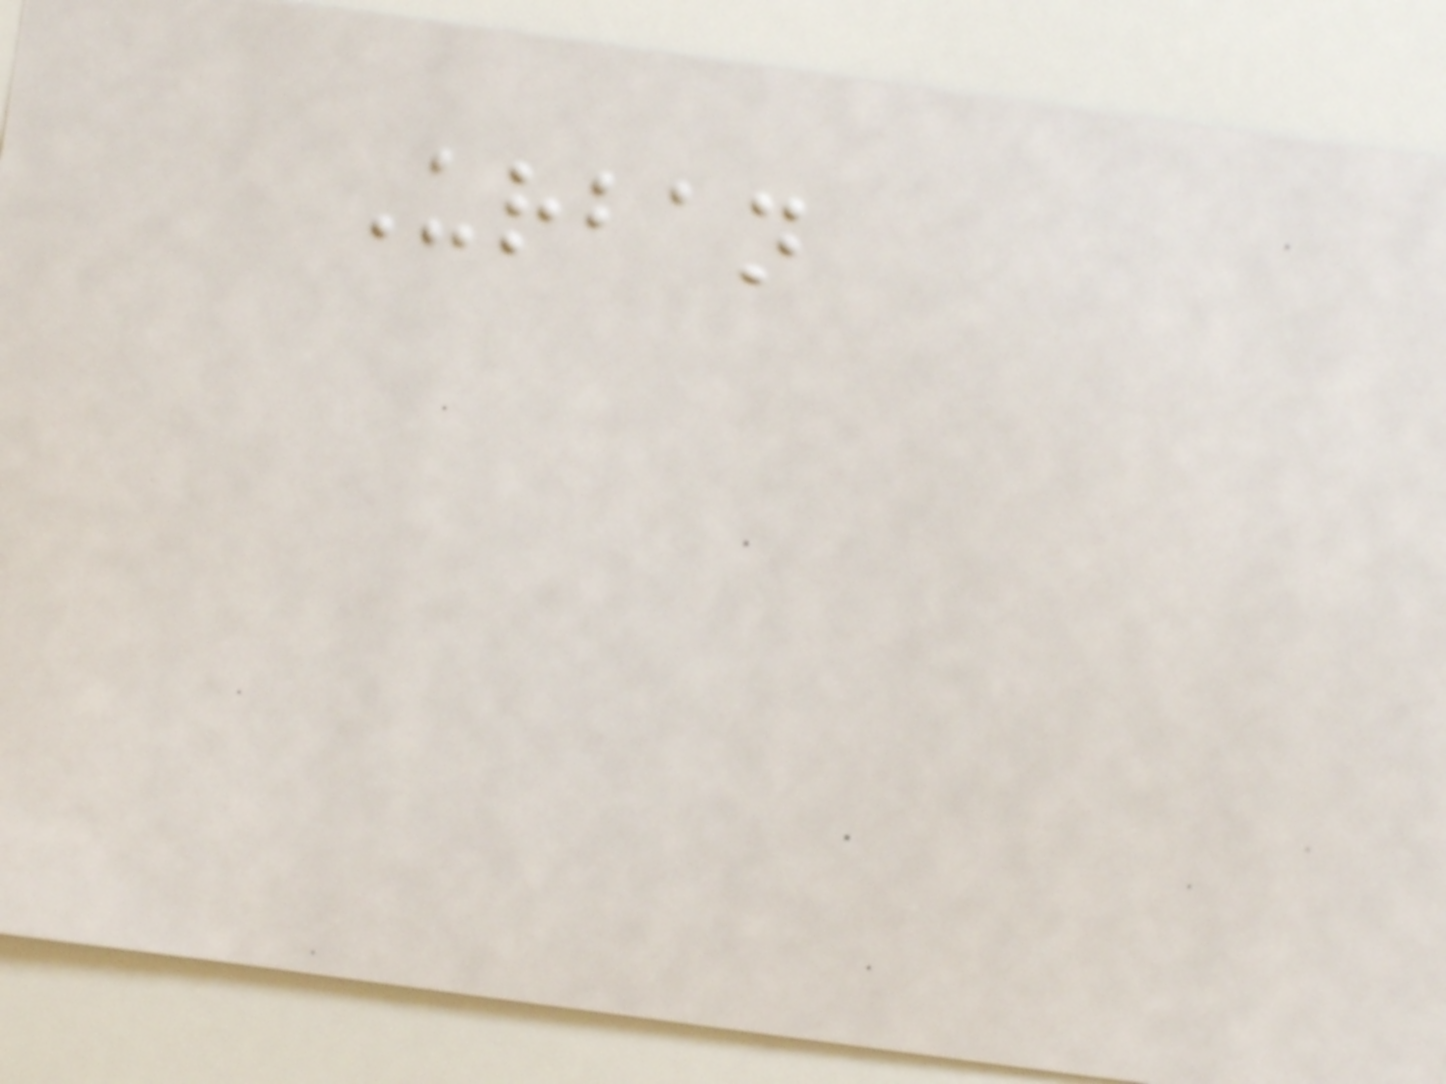Urban
